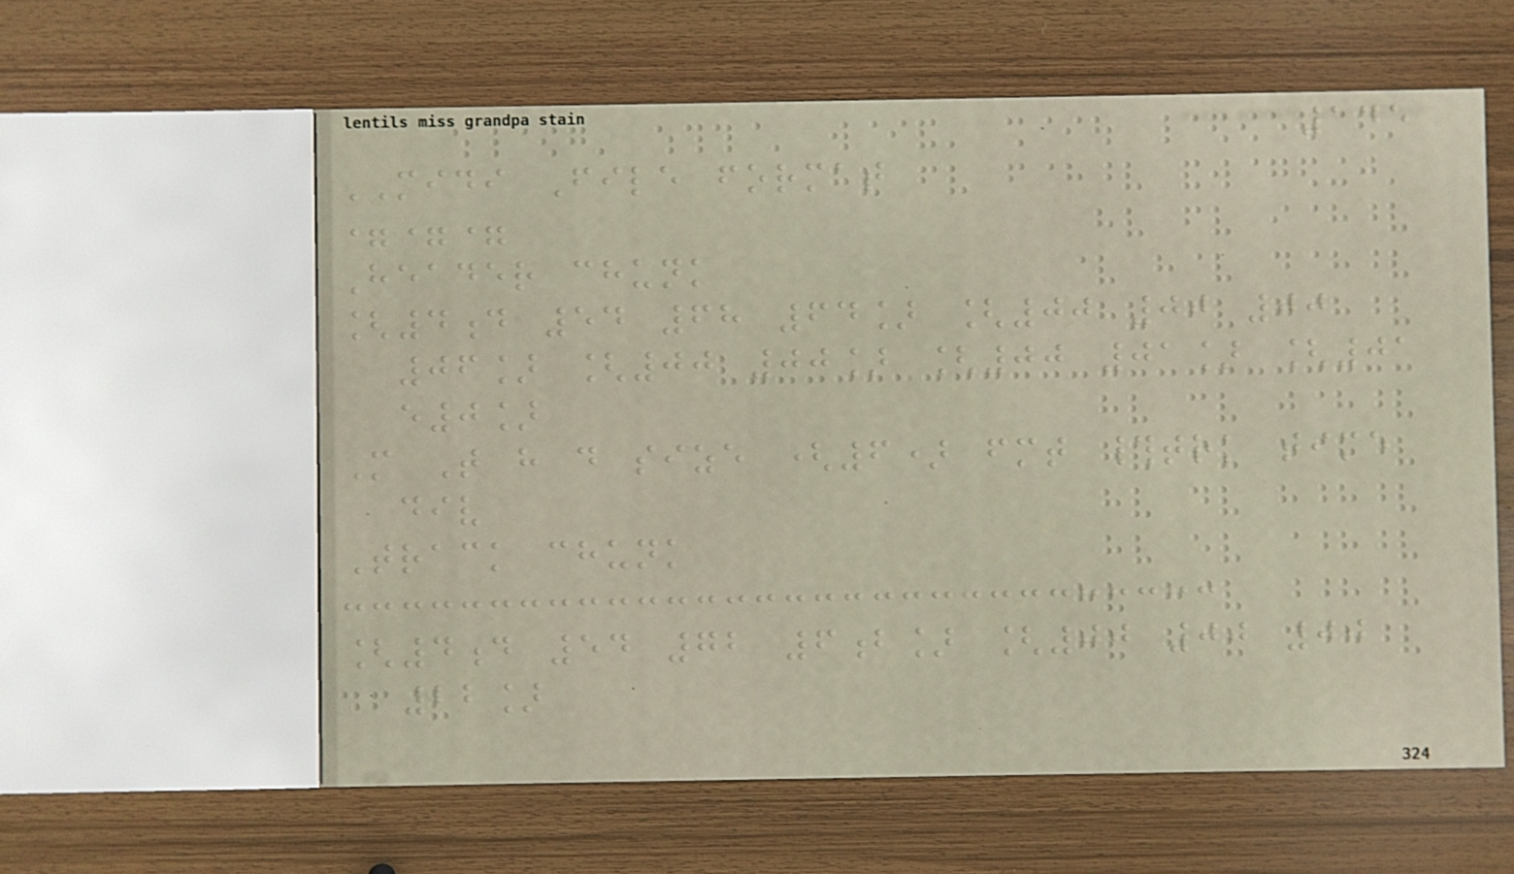145
MIDI File format
===
Header chunk
[4d 54 68 64] [00 00 00
06] [00 00] [00 01] [01
e0]
M T h d size (6) fmt #trk time
div
Track chunk
[4d 54 72 6b] [00 00 00
22]
